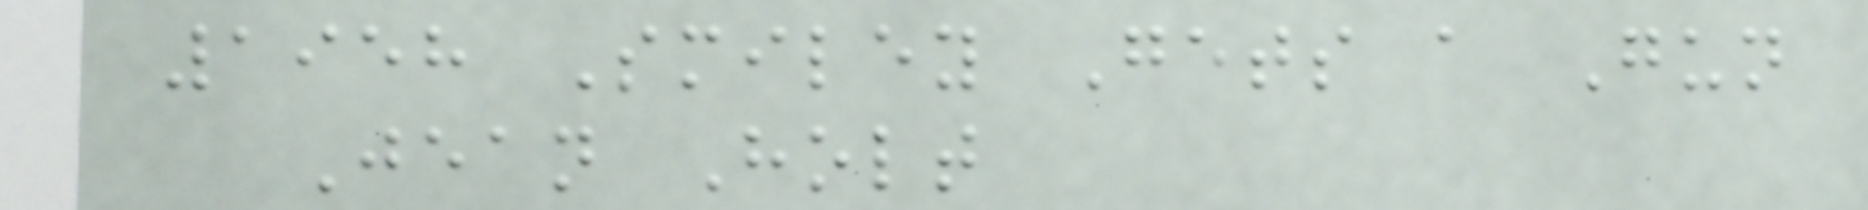1958 Smiley Gets a Gun
Jean Holt
